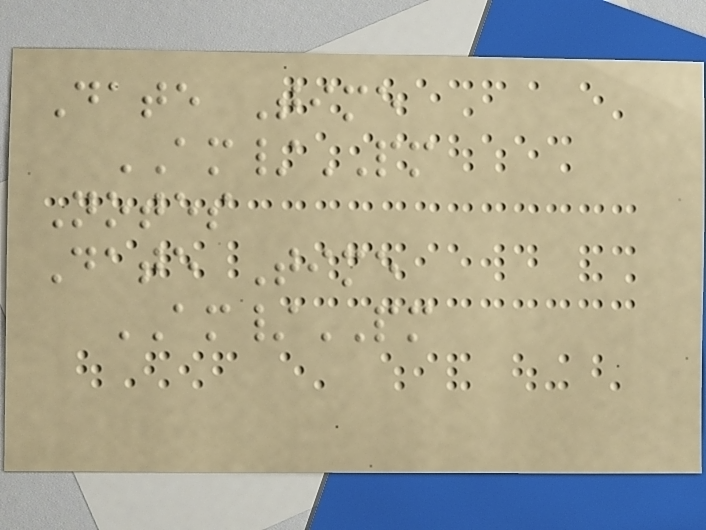Date Time
AM/PM
Notes
Date Time
AM/PM
